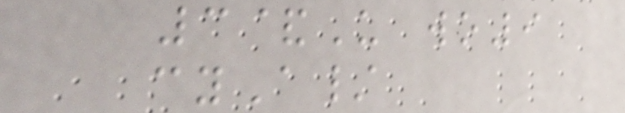3&U wo9
cyA/
